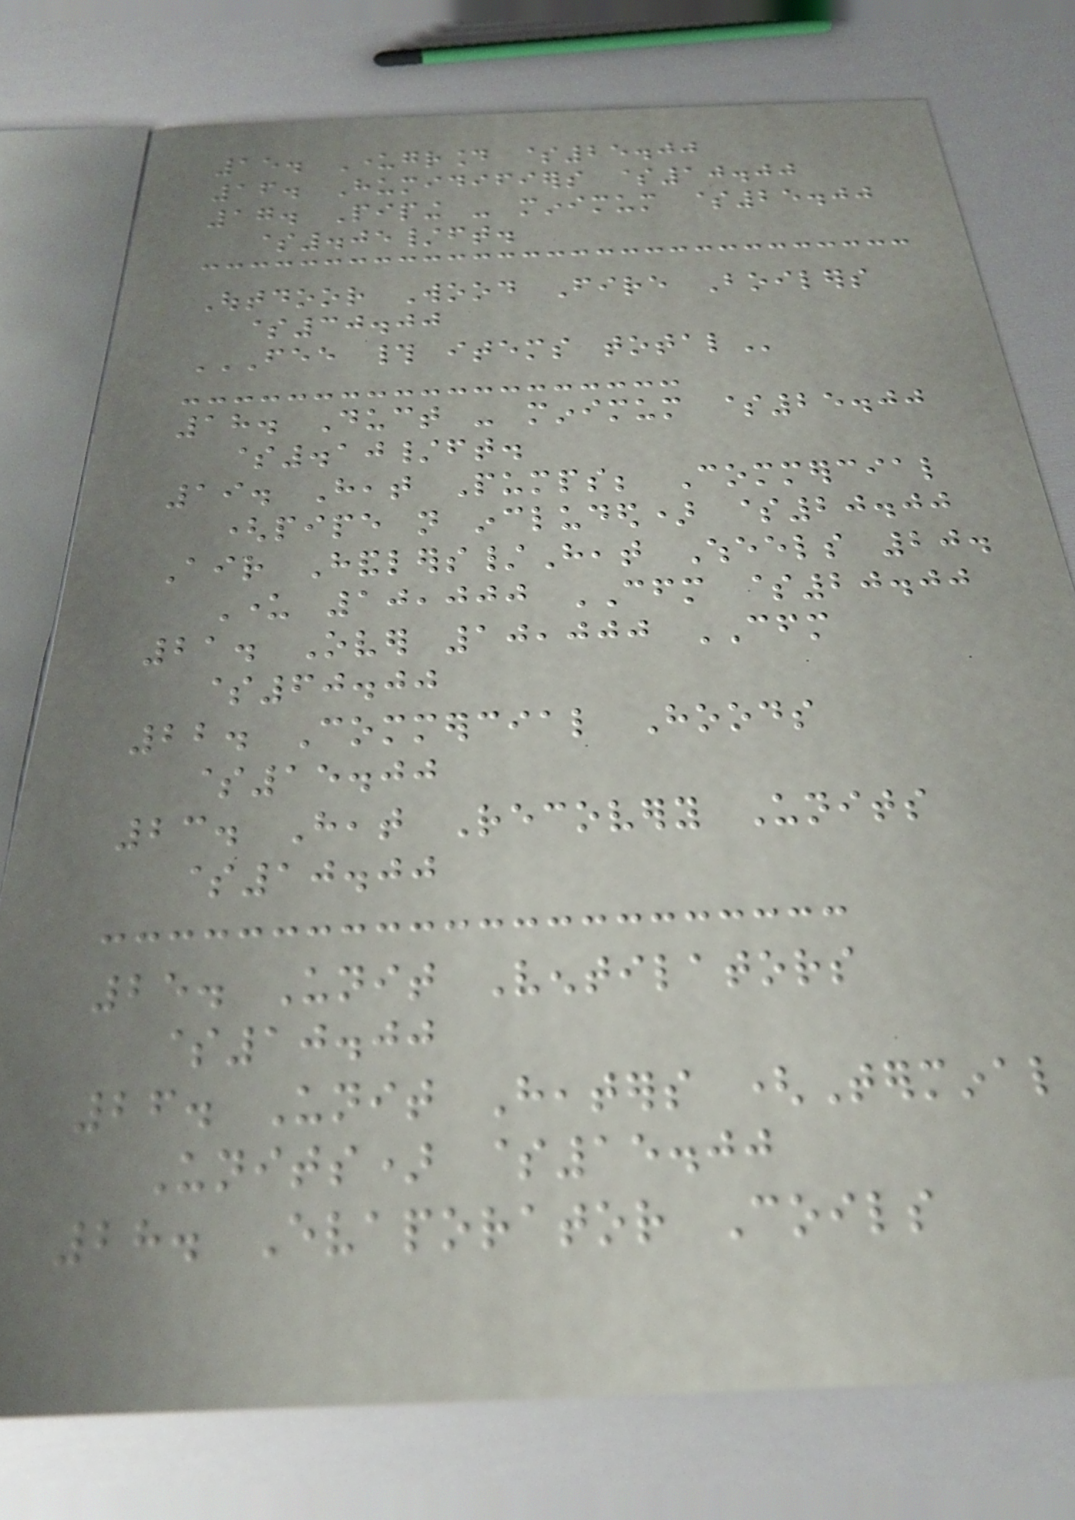15. Underground $25.00
16. Humidifiers $10.00
17. Piping - minimum $25.00
$.05/ft.
Outdoor Wood Fire Boilers
$30.00
FEE # ITEMS TOTAL
18. Duct - minimum $25.00
$.10/ft.
19. Heat Pumps; Commercial
(pipe not included) $20.00
Air Handlers/Heat Wheels 20.
Under 10,000 CFM $20.00
21. Over 10,000 CFM
$60.00
22. Commercial Hoods
$15.00
23. Heat Recovery Units
$10.00
25. Unit Ventilators
$10.00
26. Unit Heaters (Terminal
Units) $15.00
28. Evaporator Coils
